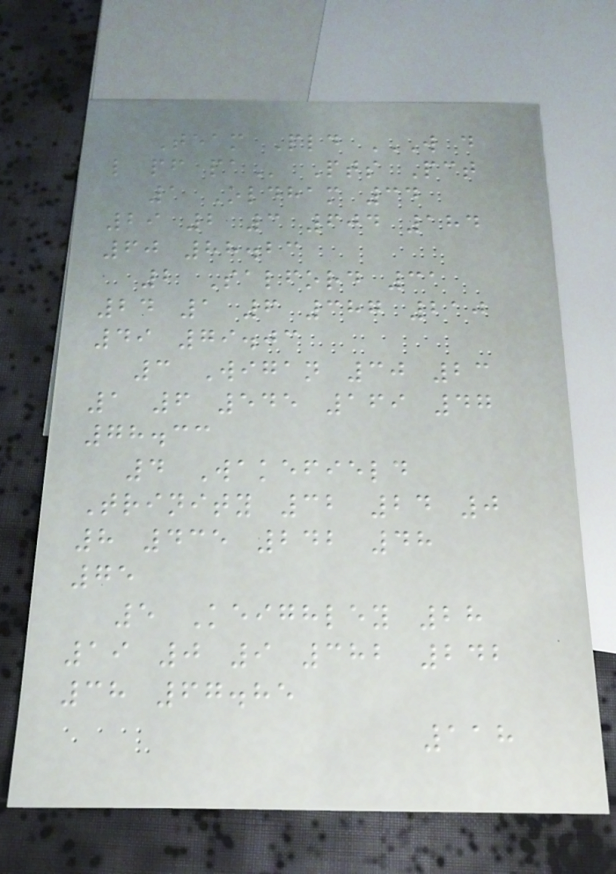Team Pld W D
L PF PA Pts Pct
1 Oldham 34
29 2 3 604 184
60 88.23
2 Salford 31
24 1 6 387 210
49 79.03
3 Wigan 30 23
1 6 545 169 47
78.33
4 Wakefield
Trinity 32 24 0
8 435 242 48
75
5 Keighley 28
19 0 9 382 242
38 67.85
118
